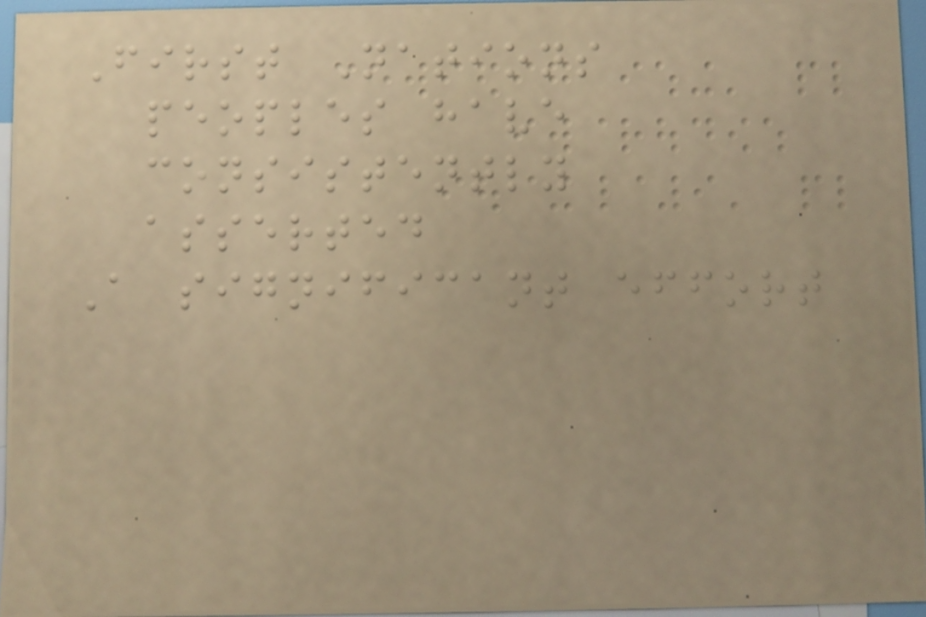First Nations
peoples have
consistently
asserted
A significant effort
